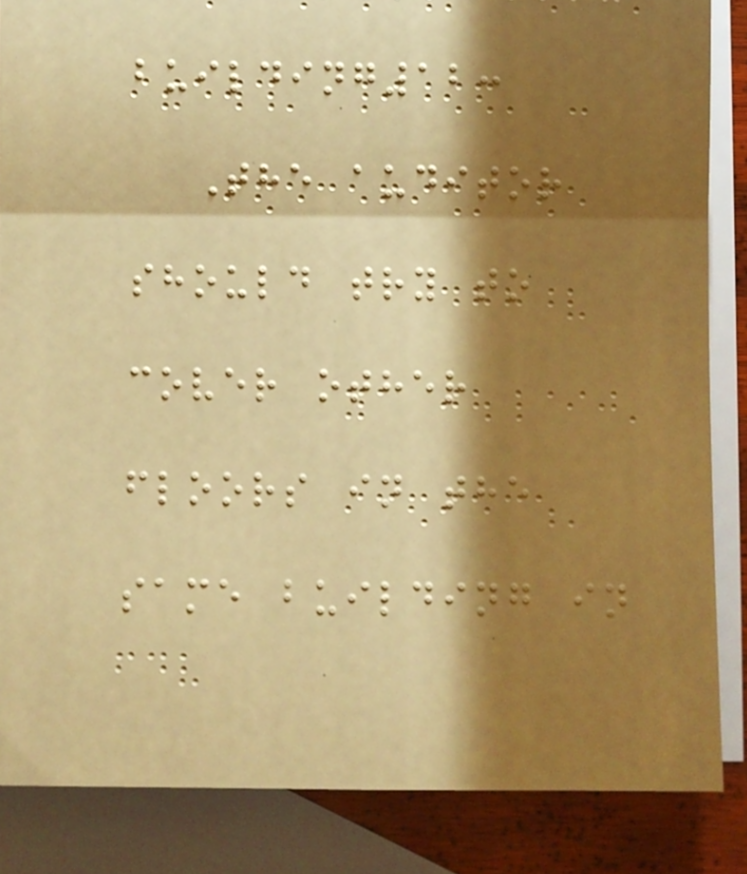building12:
The auditor
should try to
cover other
floors in the
same building in
